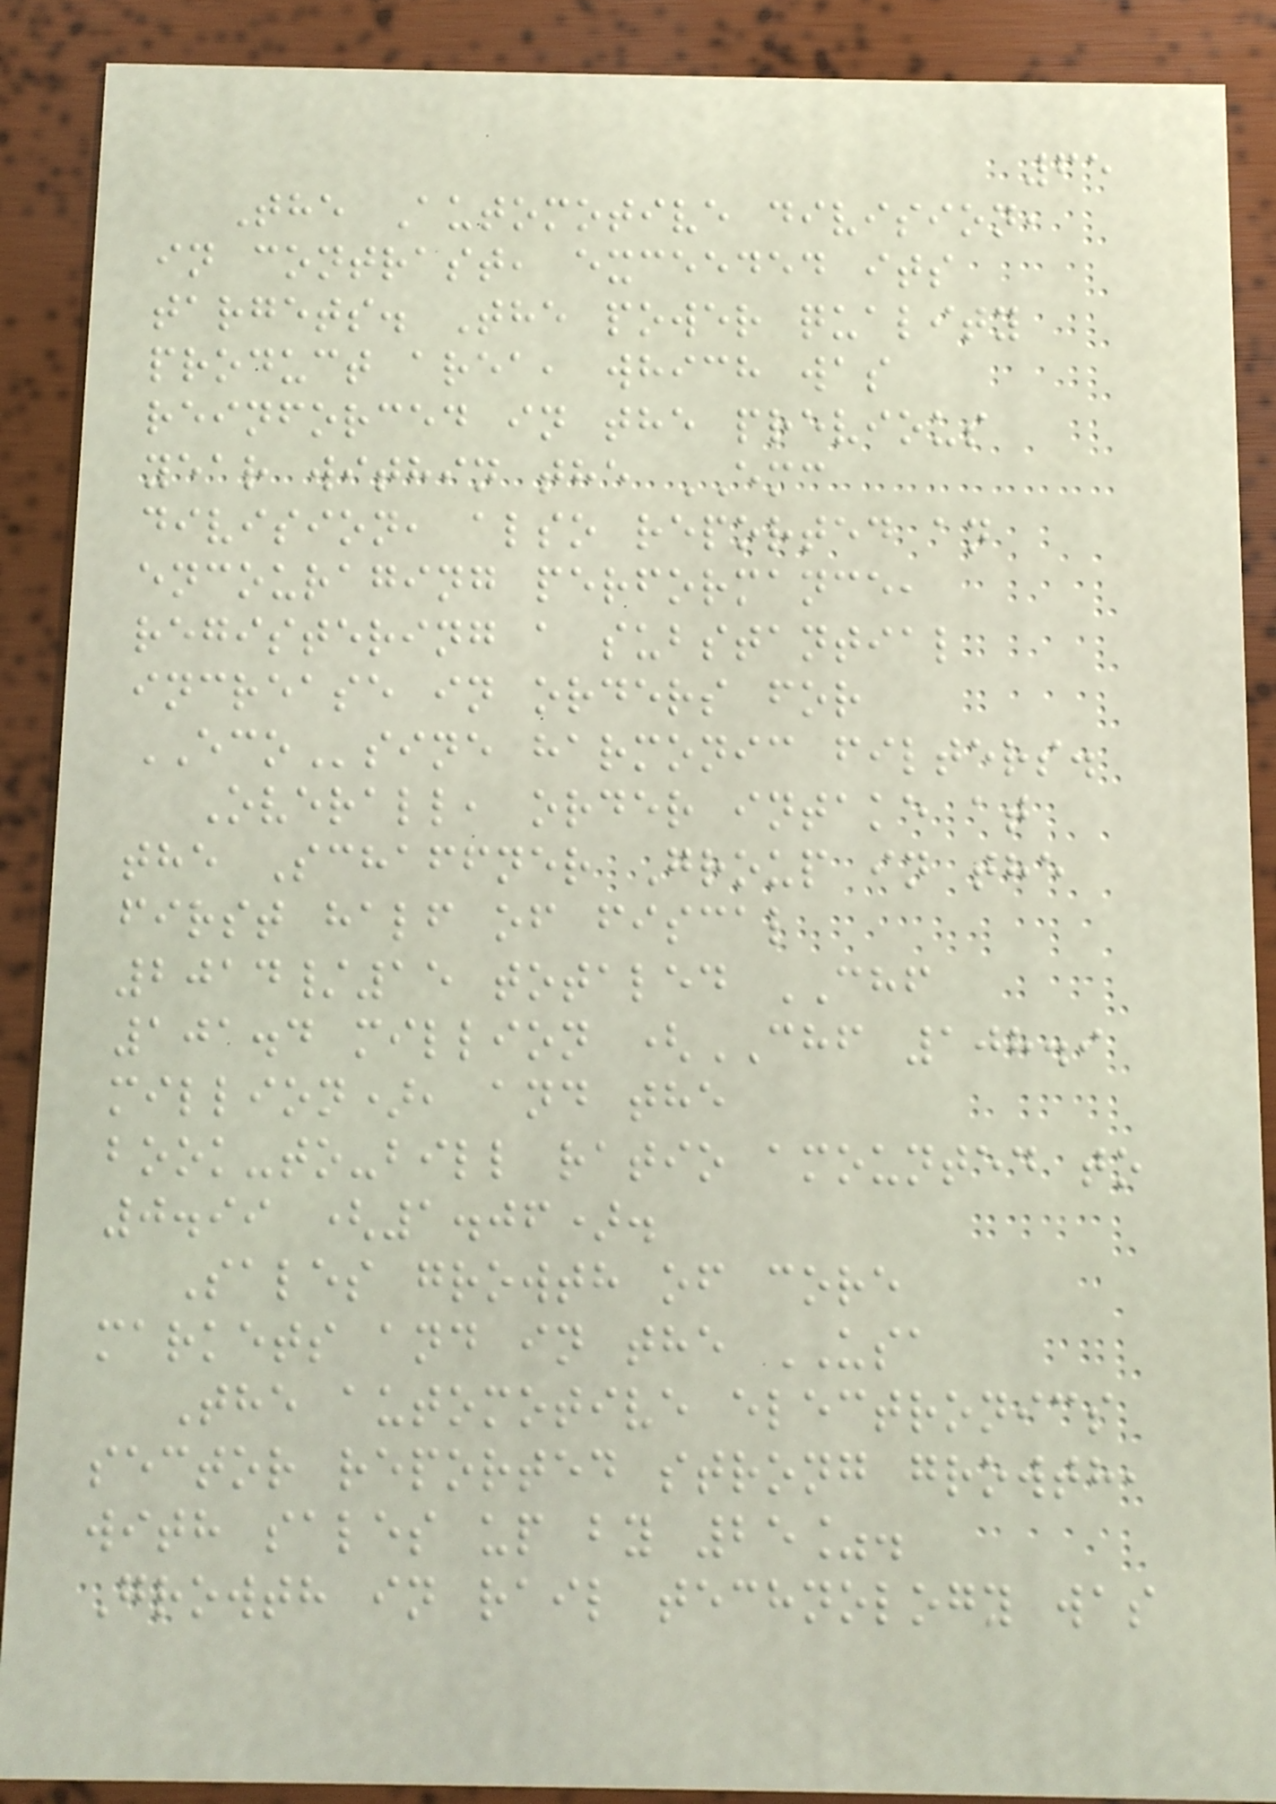65
The Automotive division,
in contrast, exceeded its
targets. The power quality
product area, which was
reinforced in the previous
year within the EMC
division, also reported an
encouraging performance,
registering a substantial
increase in orders for
ECOsine harmonic filters.
Overall, order intake at
the Schaffner Group in the
first half of fiscal
2014/15 totaled CHF
101.4 million (CHF 108.9
million), and the
book-to-bill ratio amounted to
0.99 (1.06).
Sales growth of core
markets and in the USA
The automotive electronics
sector reported strong growth,
with sales up by 25%.
Growth in rail technology was
